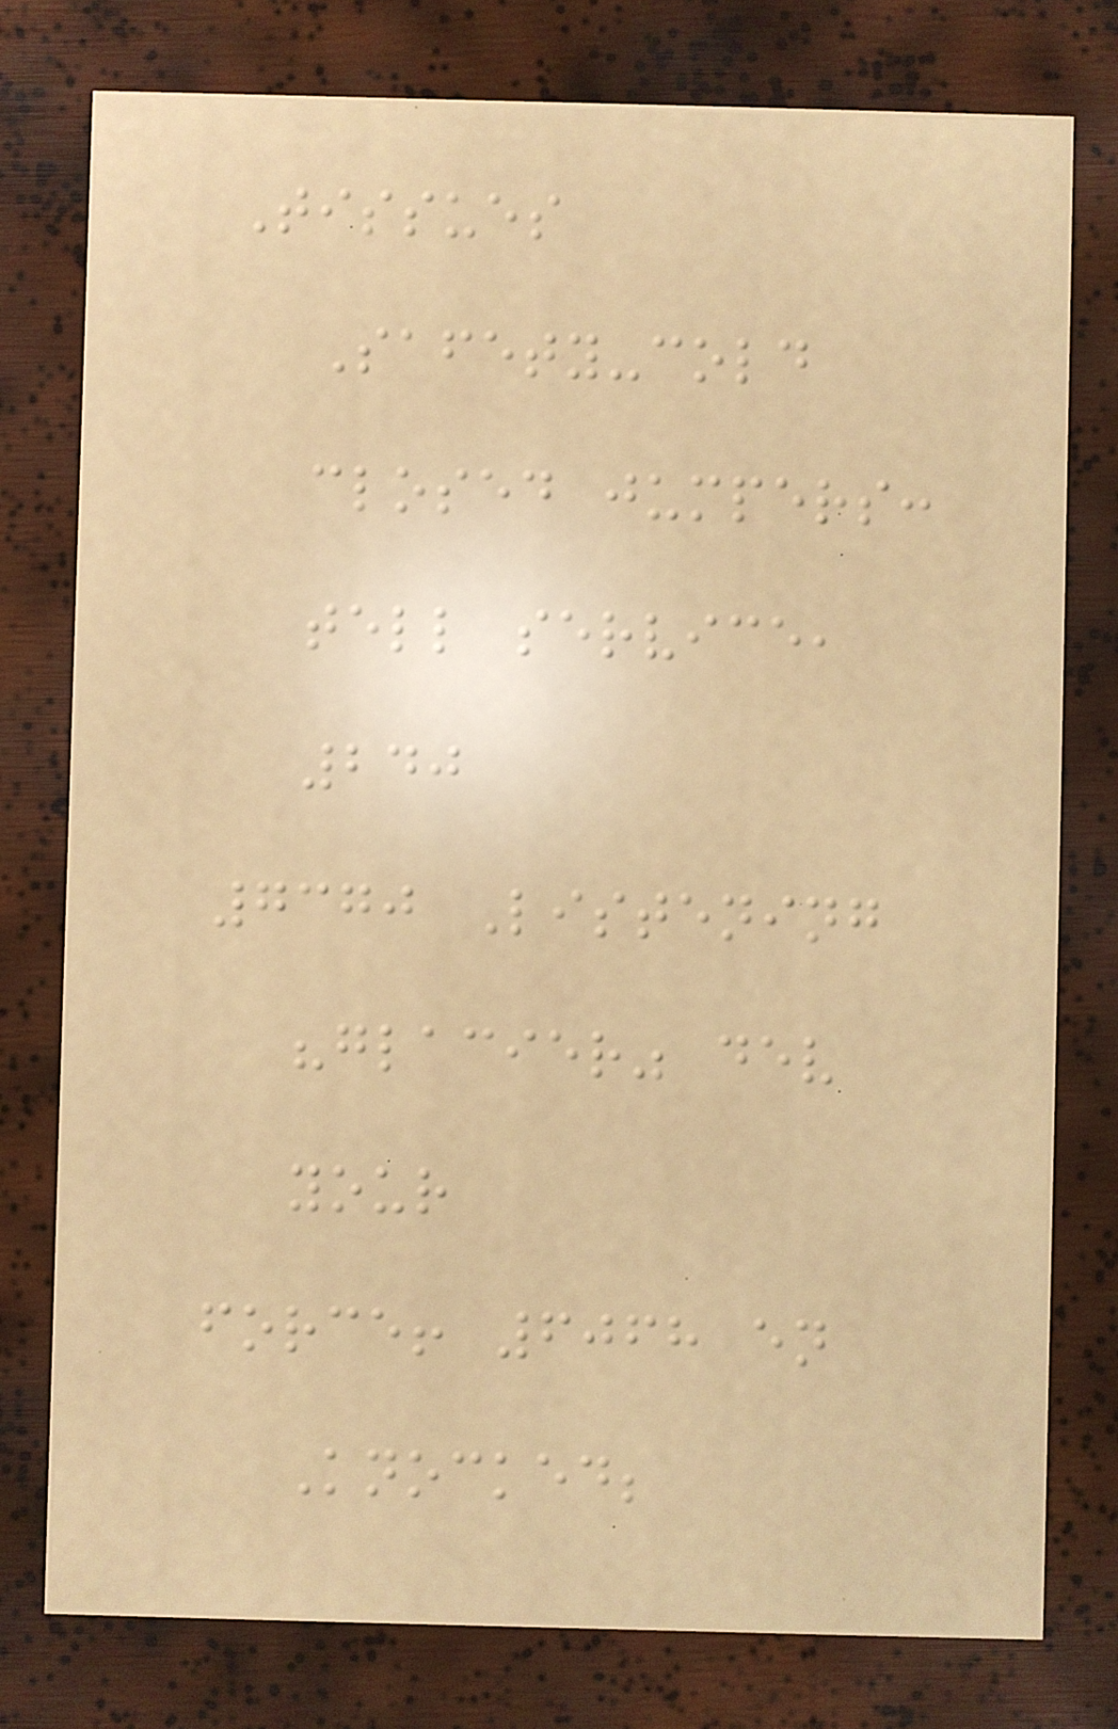Tissues
Safety-cold
closed jumpers:
tell service,
240
7370 Listening
"glacier" dev
your
force! 6068 en
Knocked;
